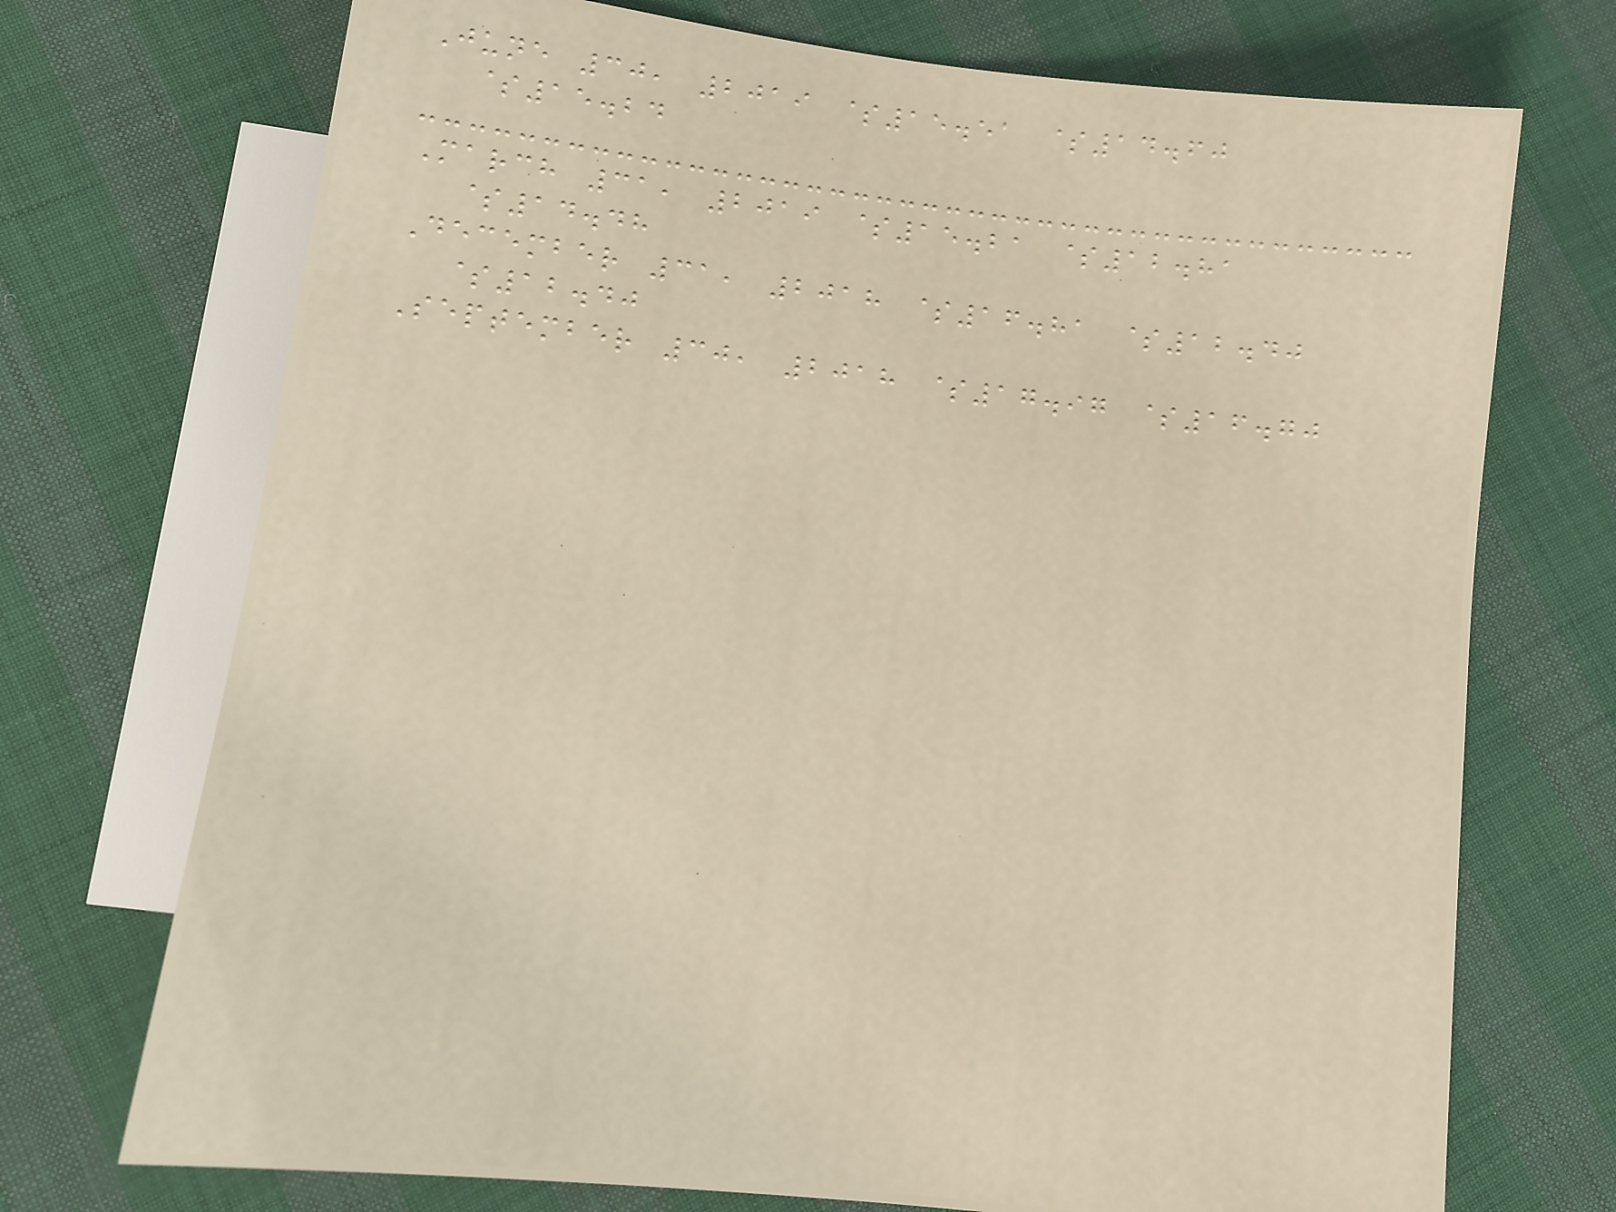June 30, 2019 $15.51 $14.60
$15.24
March 31, 2019 $15.21 $12.81
$14.48
December 31, 2018 $16.81 $12.40
$12.40
September 30, 2018 $17.97 $16.70
